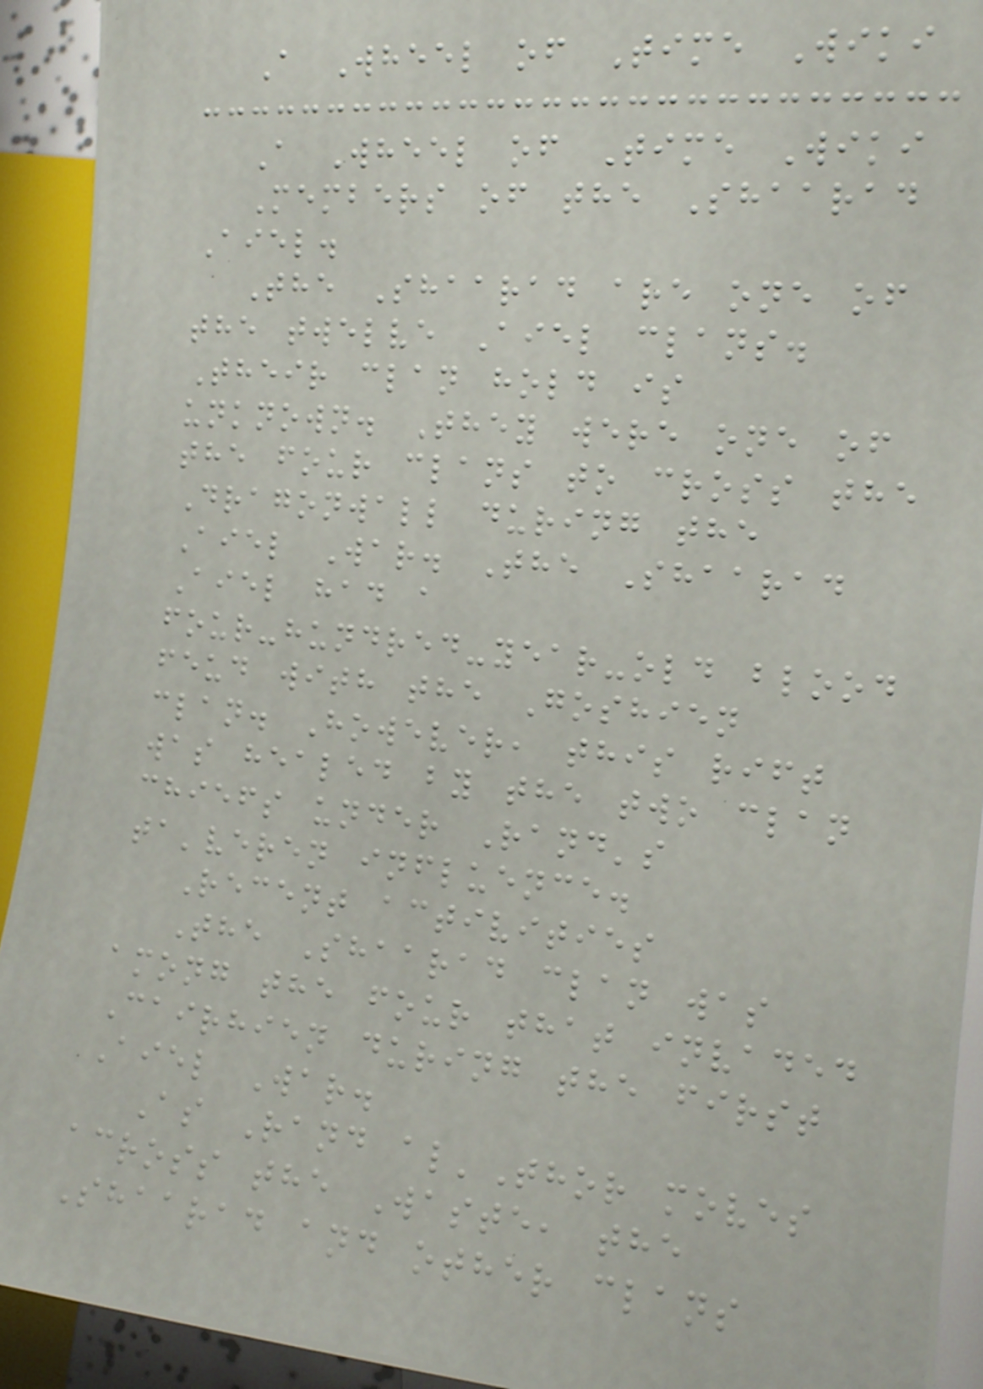A Wheel of Time Wiki
A Wheel of Time Wiki
Members of the Shaarad
Aiel.
The Shaarad are one of
the twelve Aiel clans.
Their clan hold is
unknown. They were one of
the four clans to cross the
Dragonwall during the
Aiel War. The Shaarad
Aiel had a
four-hundred-year-old blood
feud with the Goshien
clan. However, this rift
was healed by the two clan
chiefs under Rand's
ta'veren influence.
Recent activities
The Shaarad clan was
among the four that invaded
Cairhien during the first
Aiel War.
As Rand al'Thor moves
across the Waste, the
Shaarad and other clans
